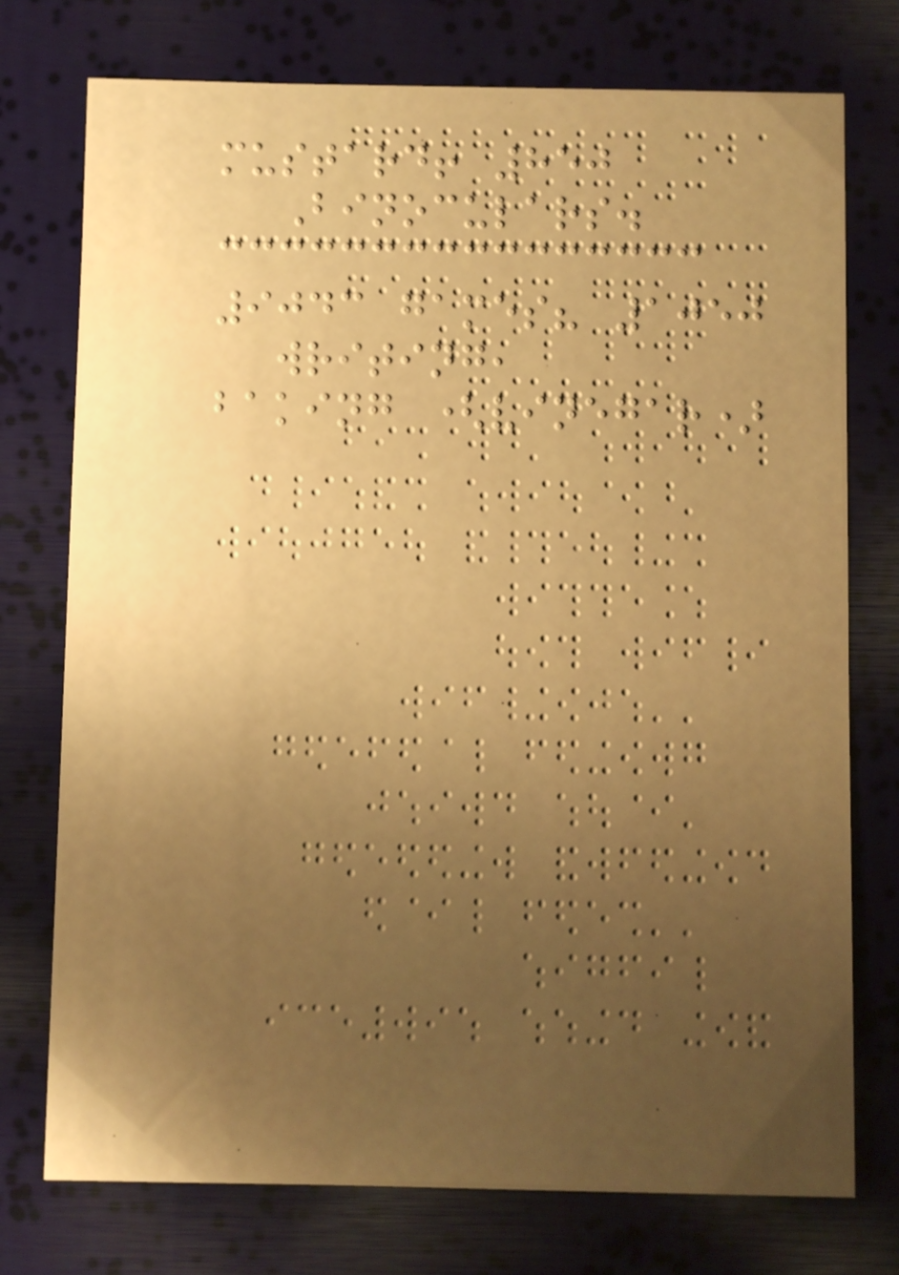mustard! 850
Binoculars.
9043 games? 1050
writing,
baking (vinegar)
